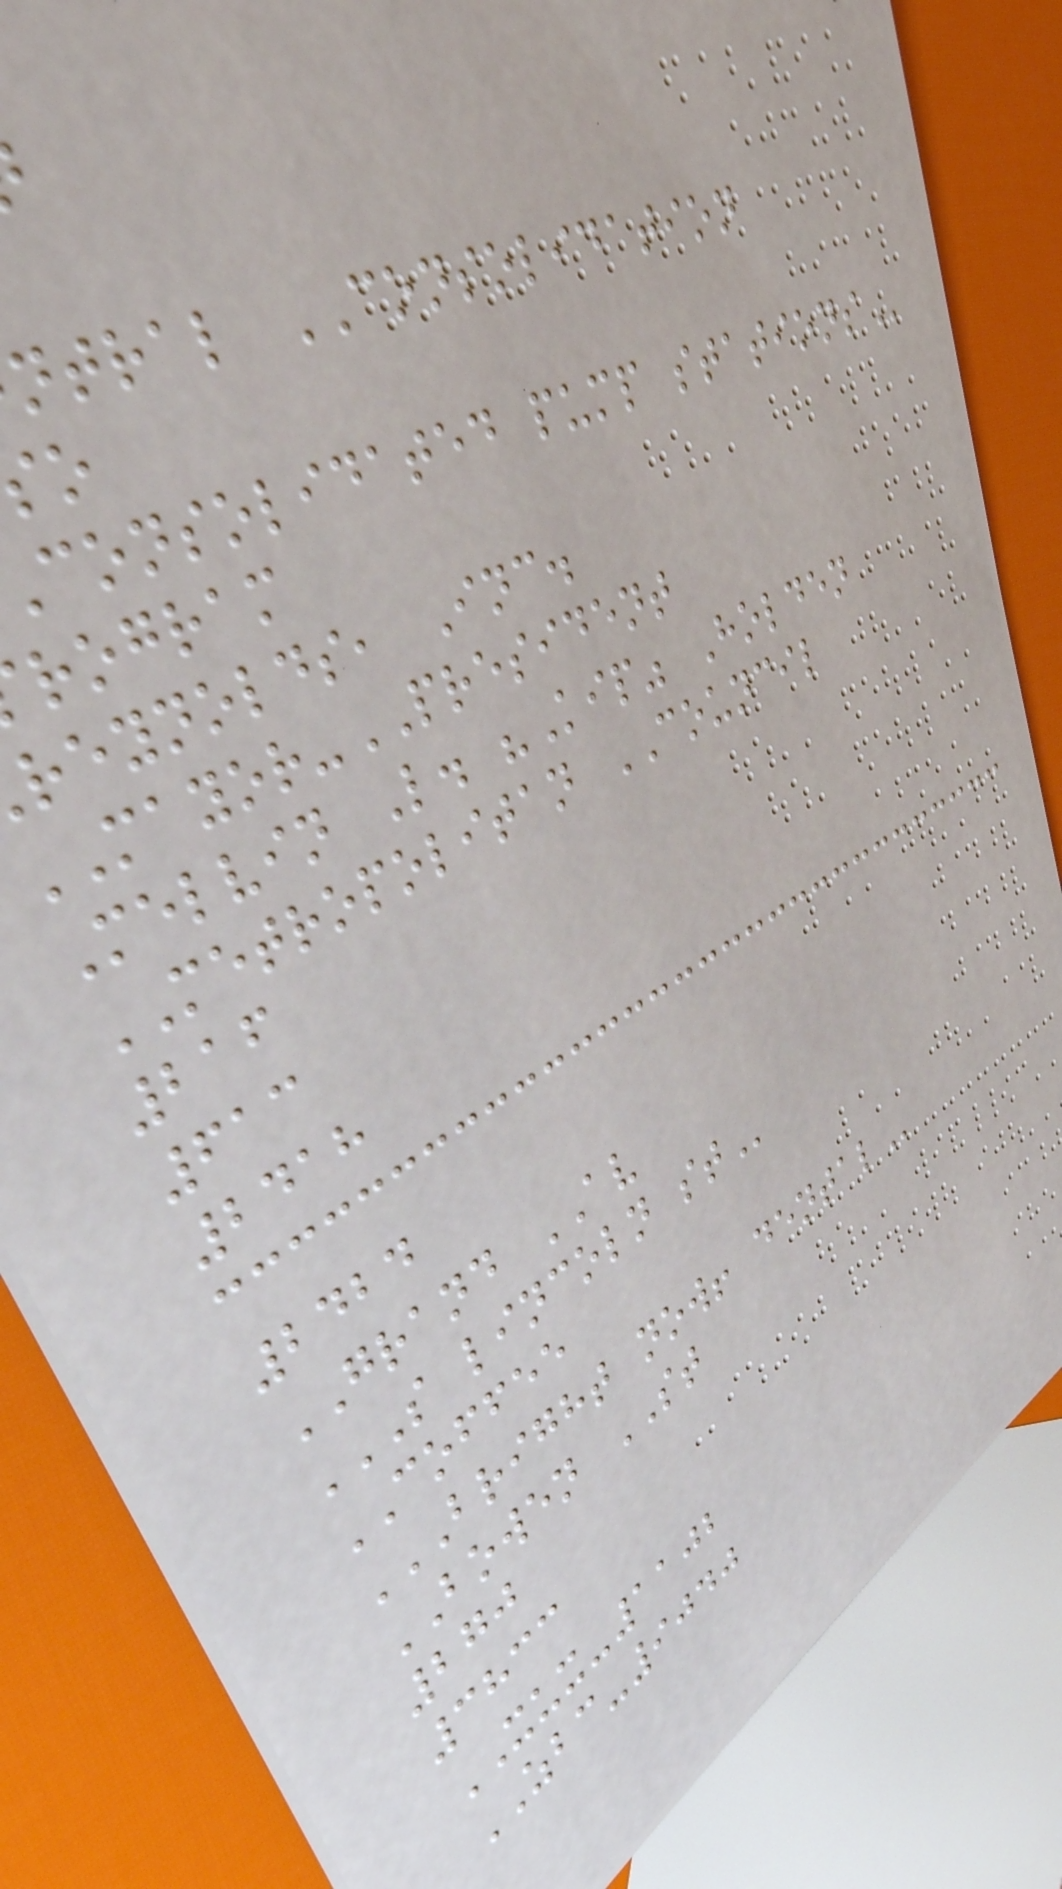ntral CONSOLIDATION
consolidated pump
rogram
reynolds, Inc.
MAYOR-PRESIDENT
Melvin L. "Kip" Holden
METROPOLITAN COUNCIL
216
613
2418
2424
GRAND AV
S LINCOLN ST
COFFEE
BRIGHT NOW! DENTAL
BOWEN ST
270
3833
XUX-1102
ZBC-9040
